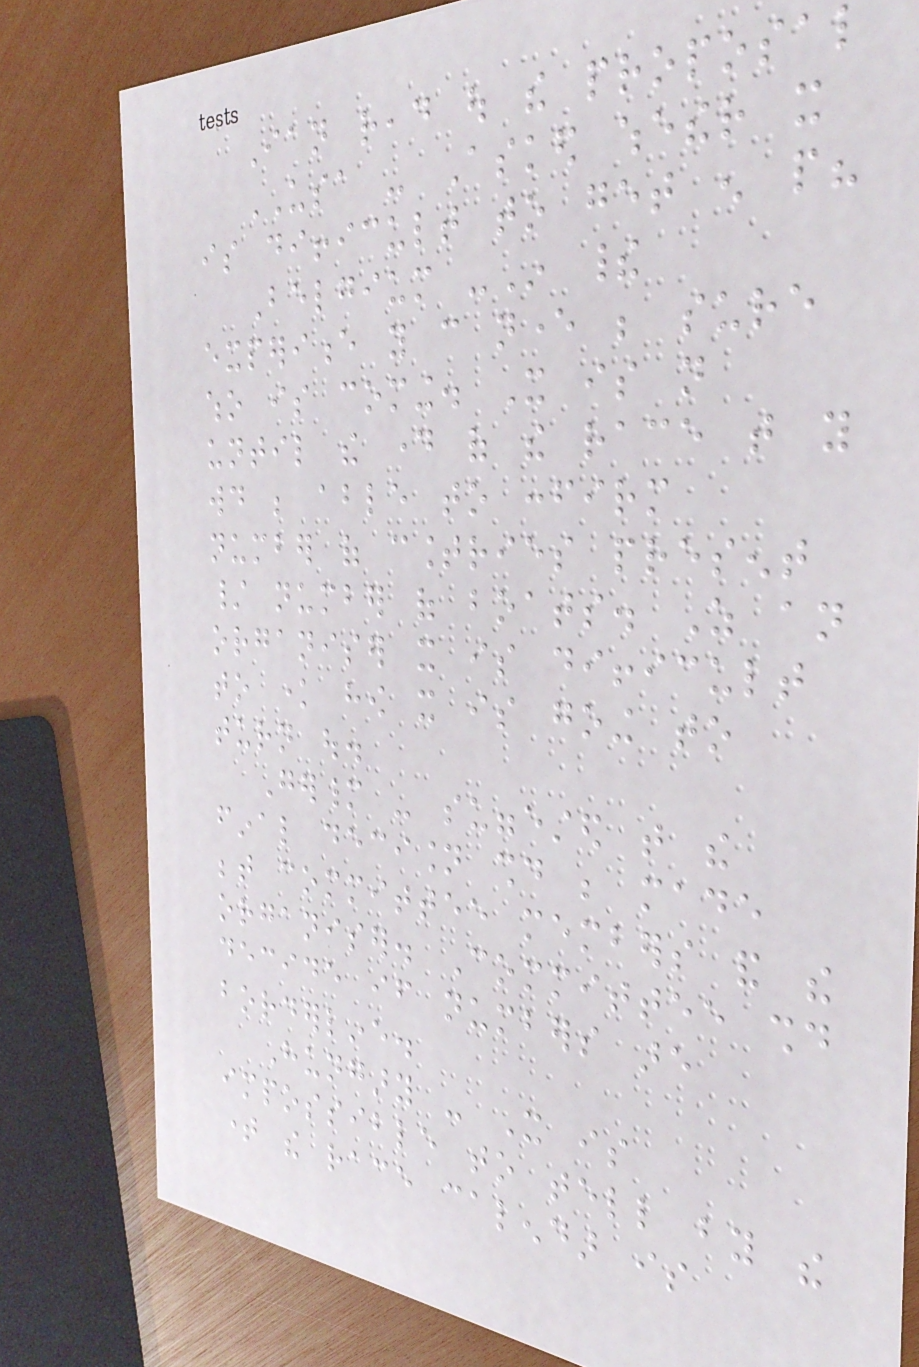Ian read out the proposal
USA - Asked whether it
is difficult to get enough people?
Belgium -In their
experience you can never be sure
who is coming. It is not
until the day of the race that you
would be able to confirm
number of countries present
/ number of boats. As an
organiser it is difficult
to know how it is going to
turn out.
Germany - suggested that the
final decision should be made
between committee members and the
organiser. Committee should
decide if numbers are
borderline.
Hungary - It is
impossible to tell by the
time the race calendar is
